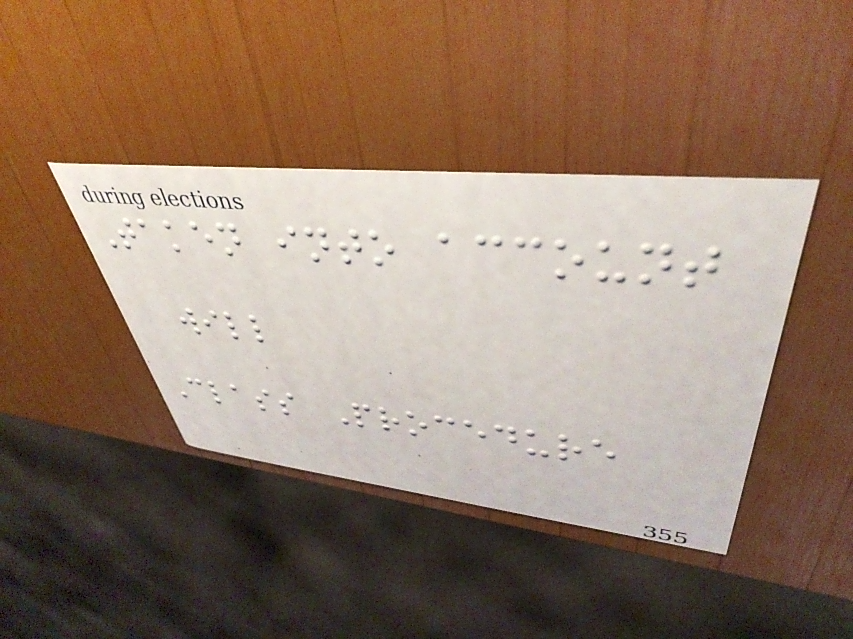Taken into account
will
Class Procedure
